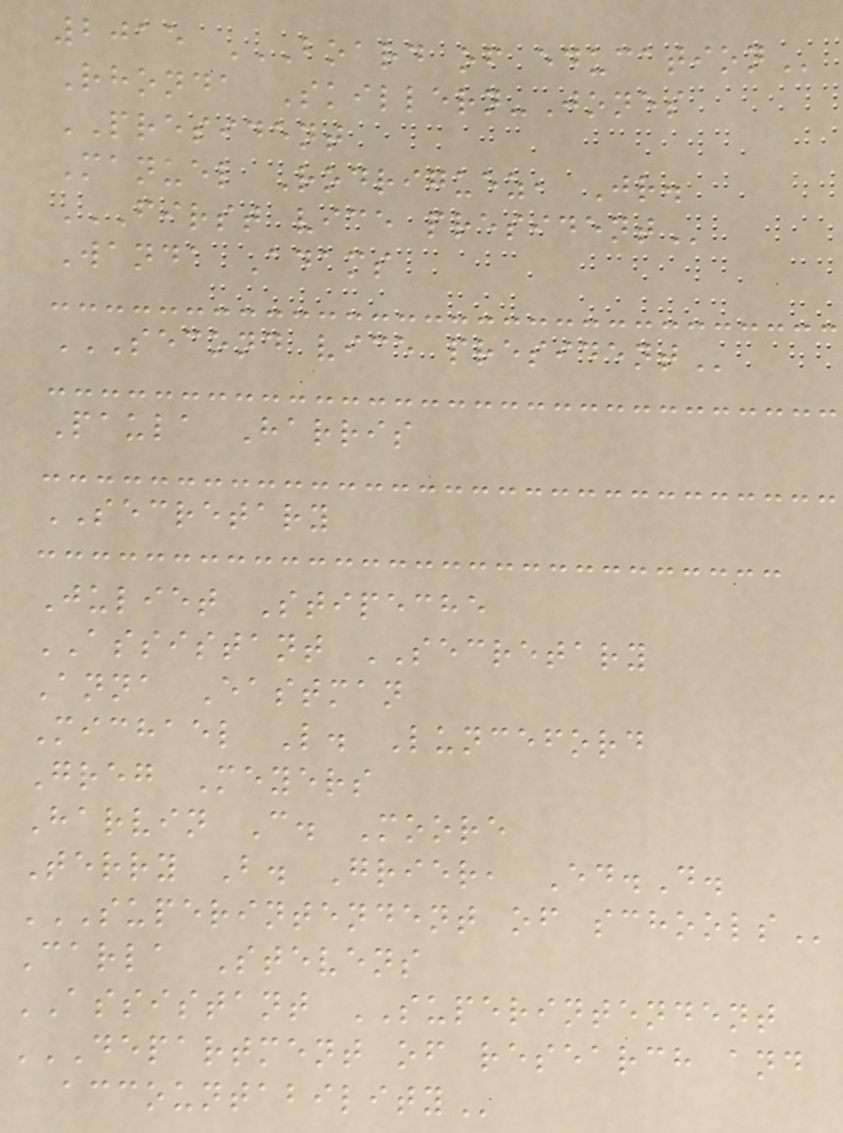2015 BOARD OF EDUCATION
Rhonda Skillern-Jones
PRESIDENT
Manuel Rodriguez, Jr.
FIRST VICE PRESIDENT
Wanda Adams
SECOND VICE PRESIDENT
Paula Harris
SECRETARY
Juliet Stipeche
ASSISTANT SECRETARY
Anna Eastman
Michael L. Lunceford
Greg Meyers
Harvin C. Moore
Terry B. Grier, Ed.D.
SUPERINTENDENT OF SCHOOLS
Carla Stevens
ASSISTANT SUPERINTENDENT
DEPARTMENT OF RESEARCH AND
ACCOUNTABILITY
